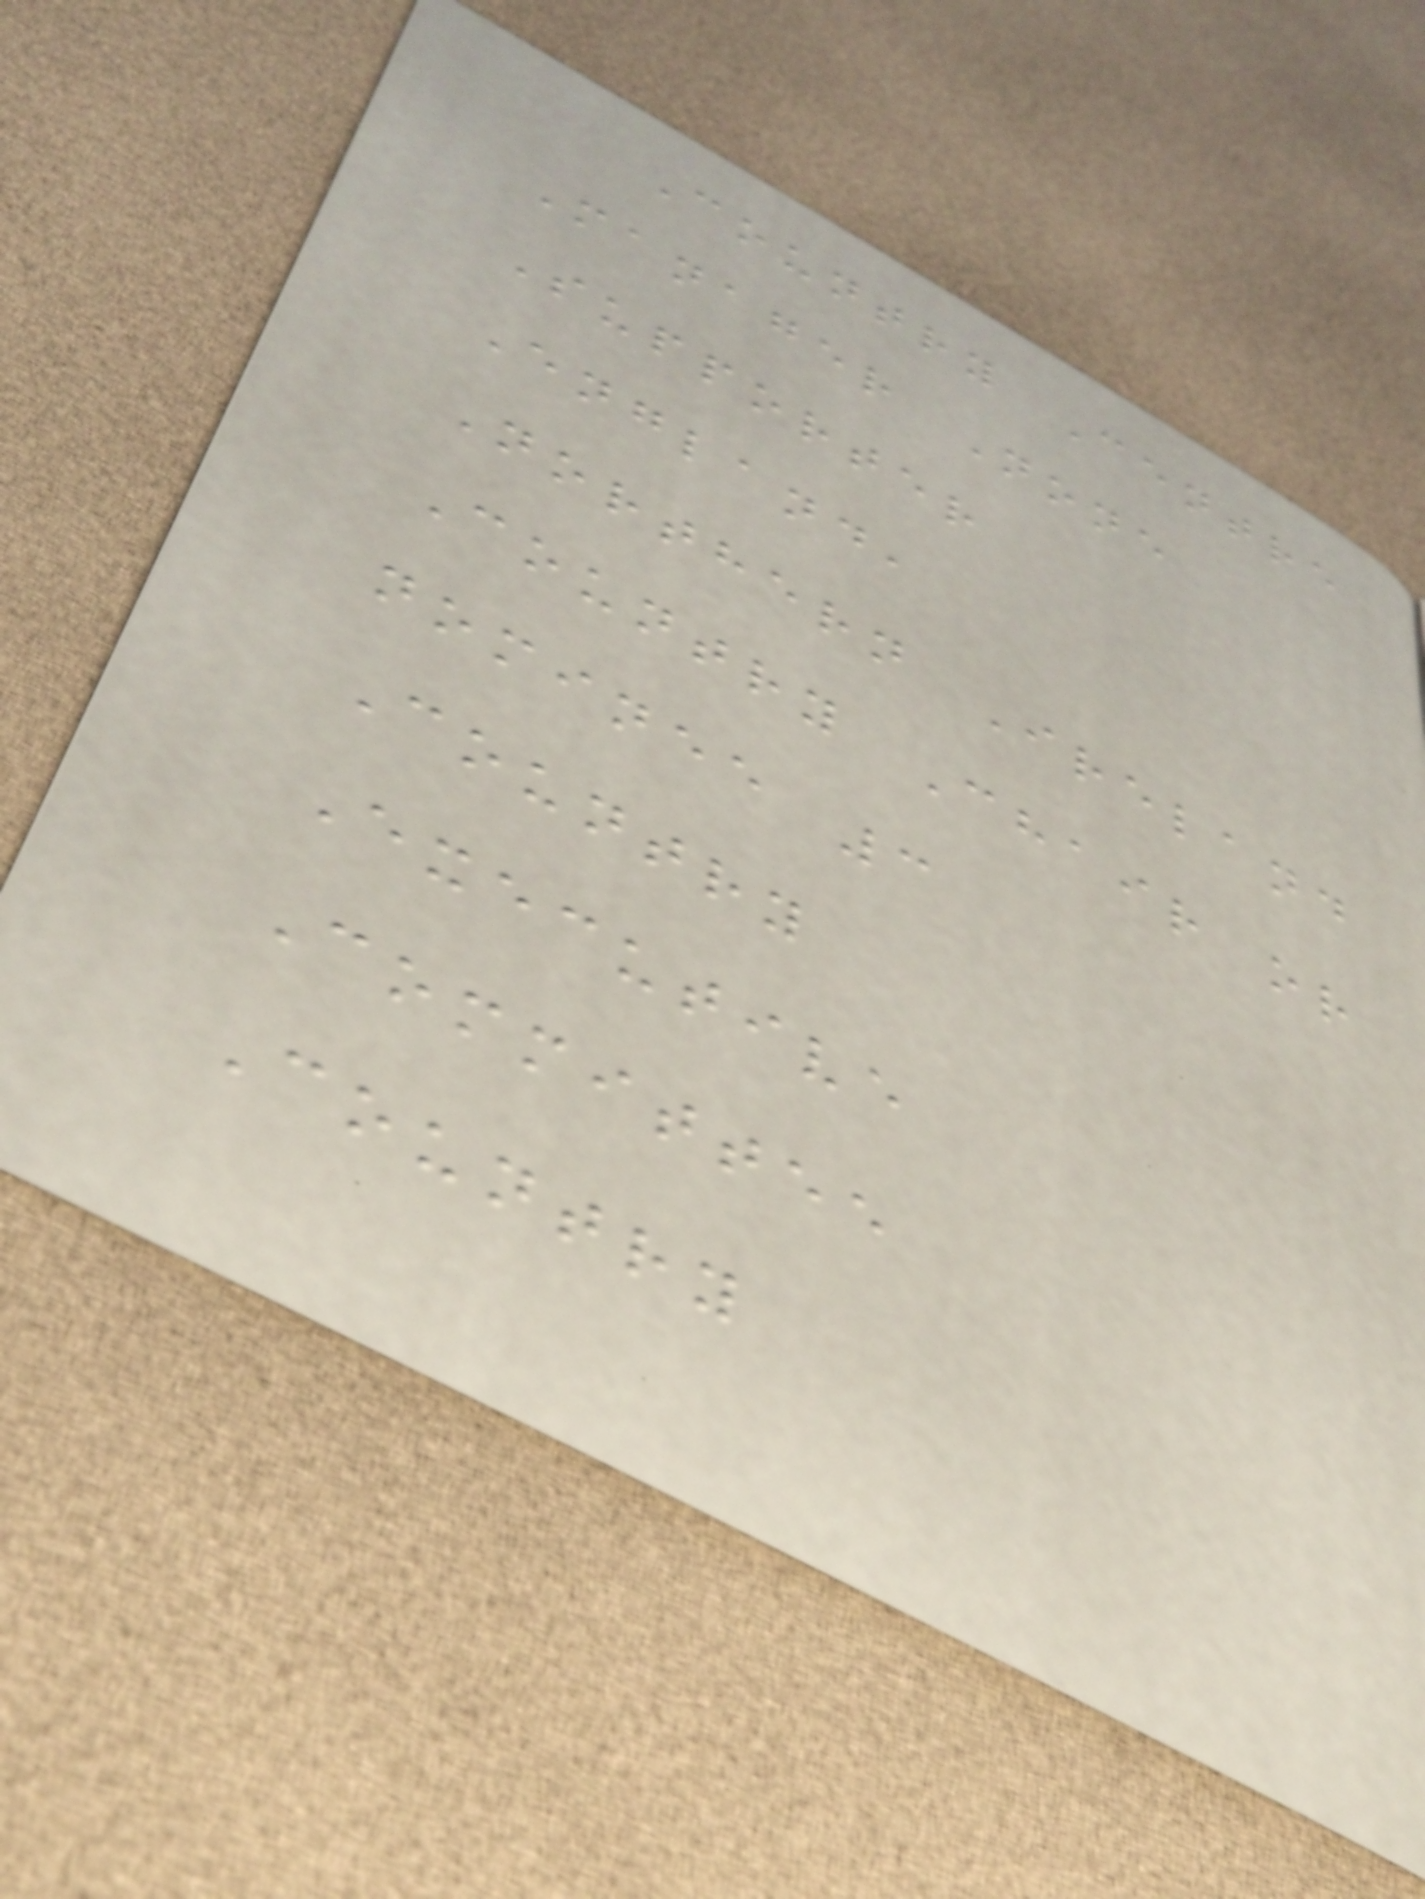Country Centre
Manager None
Supporter
England,
Northern Ireland
Country Chair or
nominee 3
Country
Executive
Committee
Country
